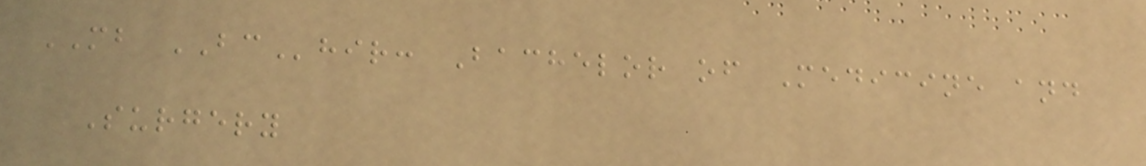MB BChir: Bachelor of Medicine and
Surgery
